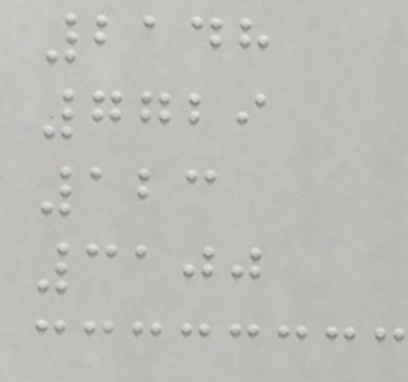2148
7729
123
3100
